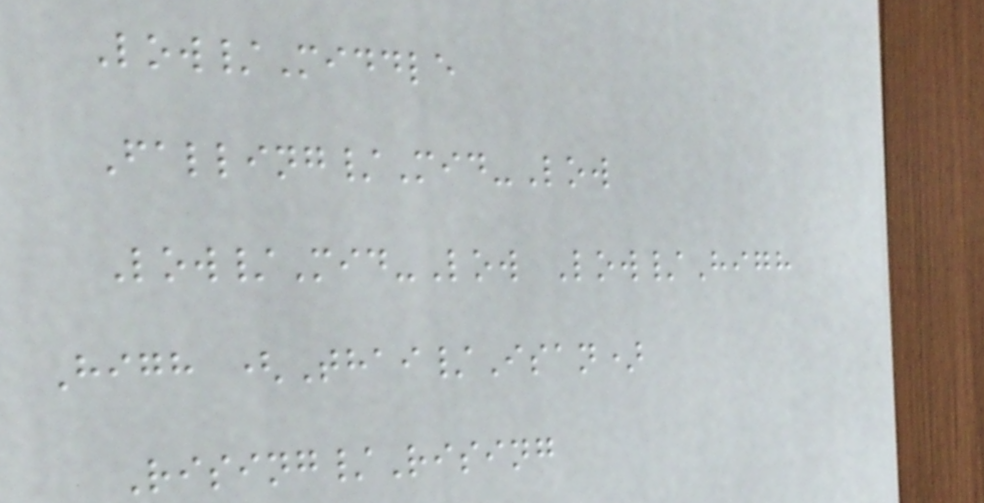Low/Middle
Falling/Mid-Low
Low/Mid-Low Low/High
High (Thai/Isan)
Rising/Rising
